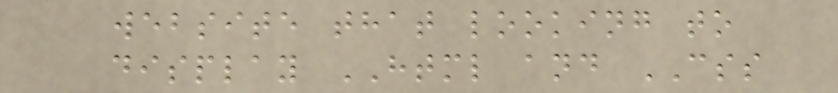website that looking to
display HTML and CSS
